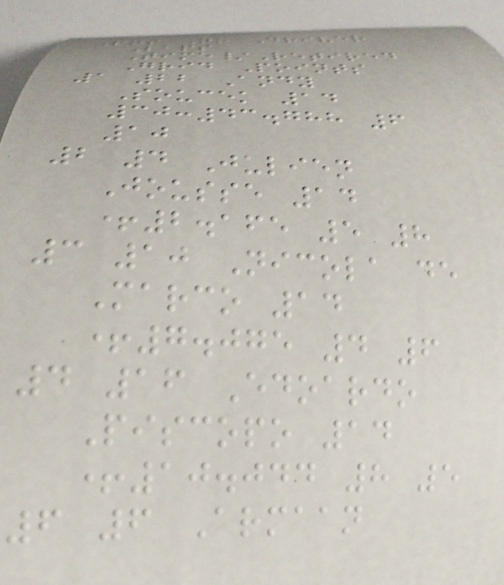Pos No Driver
Laps
Time/Retired
Grid Points
1 22 Andy
Soucek 14
30:43.788 6
10
2 4 Julien
Jousse 14
+2.165 5 8
3 10 Nicola de
Marco 14
+7.075 4 6
4 16 Edoardo
Piscopo 14
+10.044 8 5
6 6 Armaan
